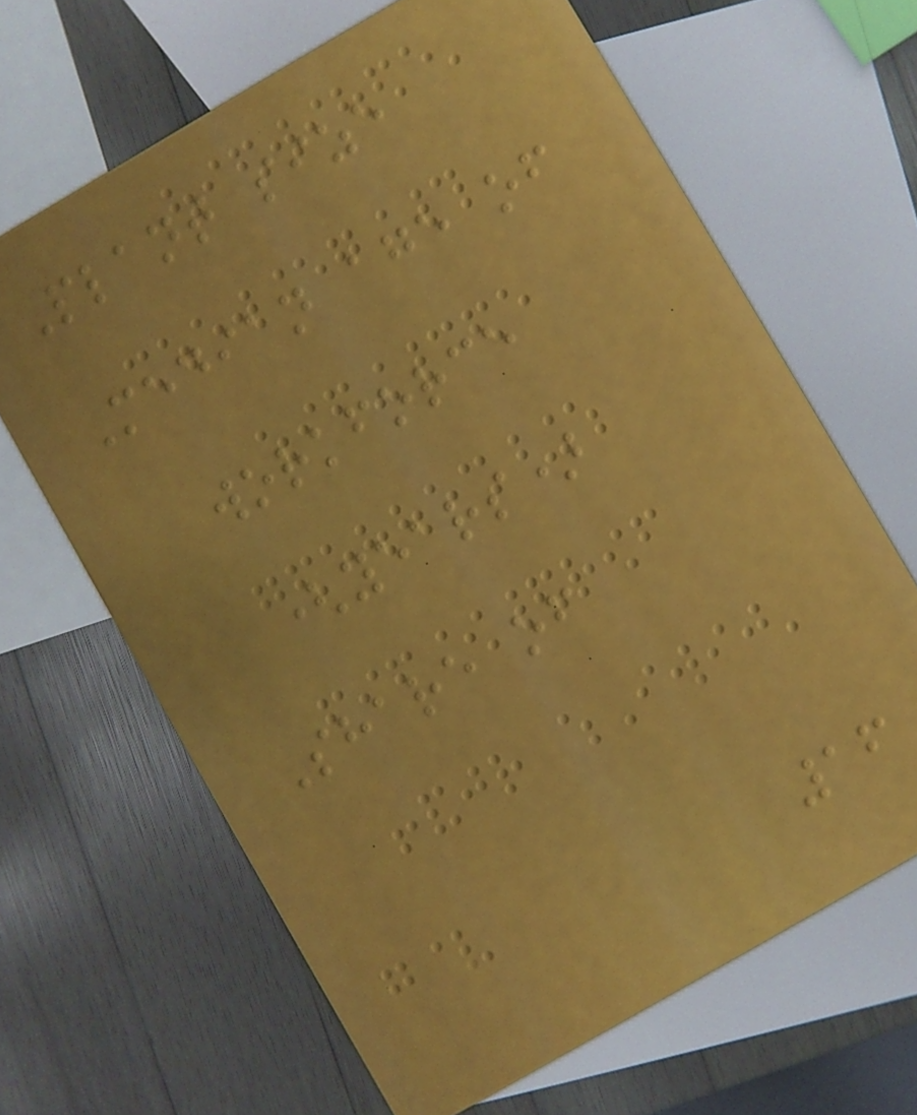Plant size
Median age of
workforce
(years)
Share of
16
